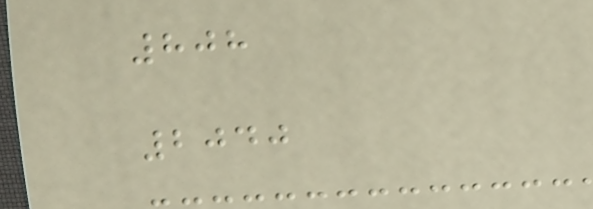808
2040
